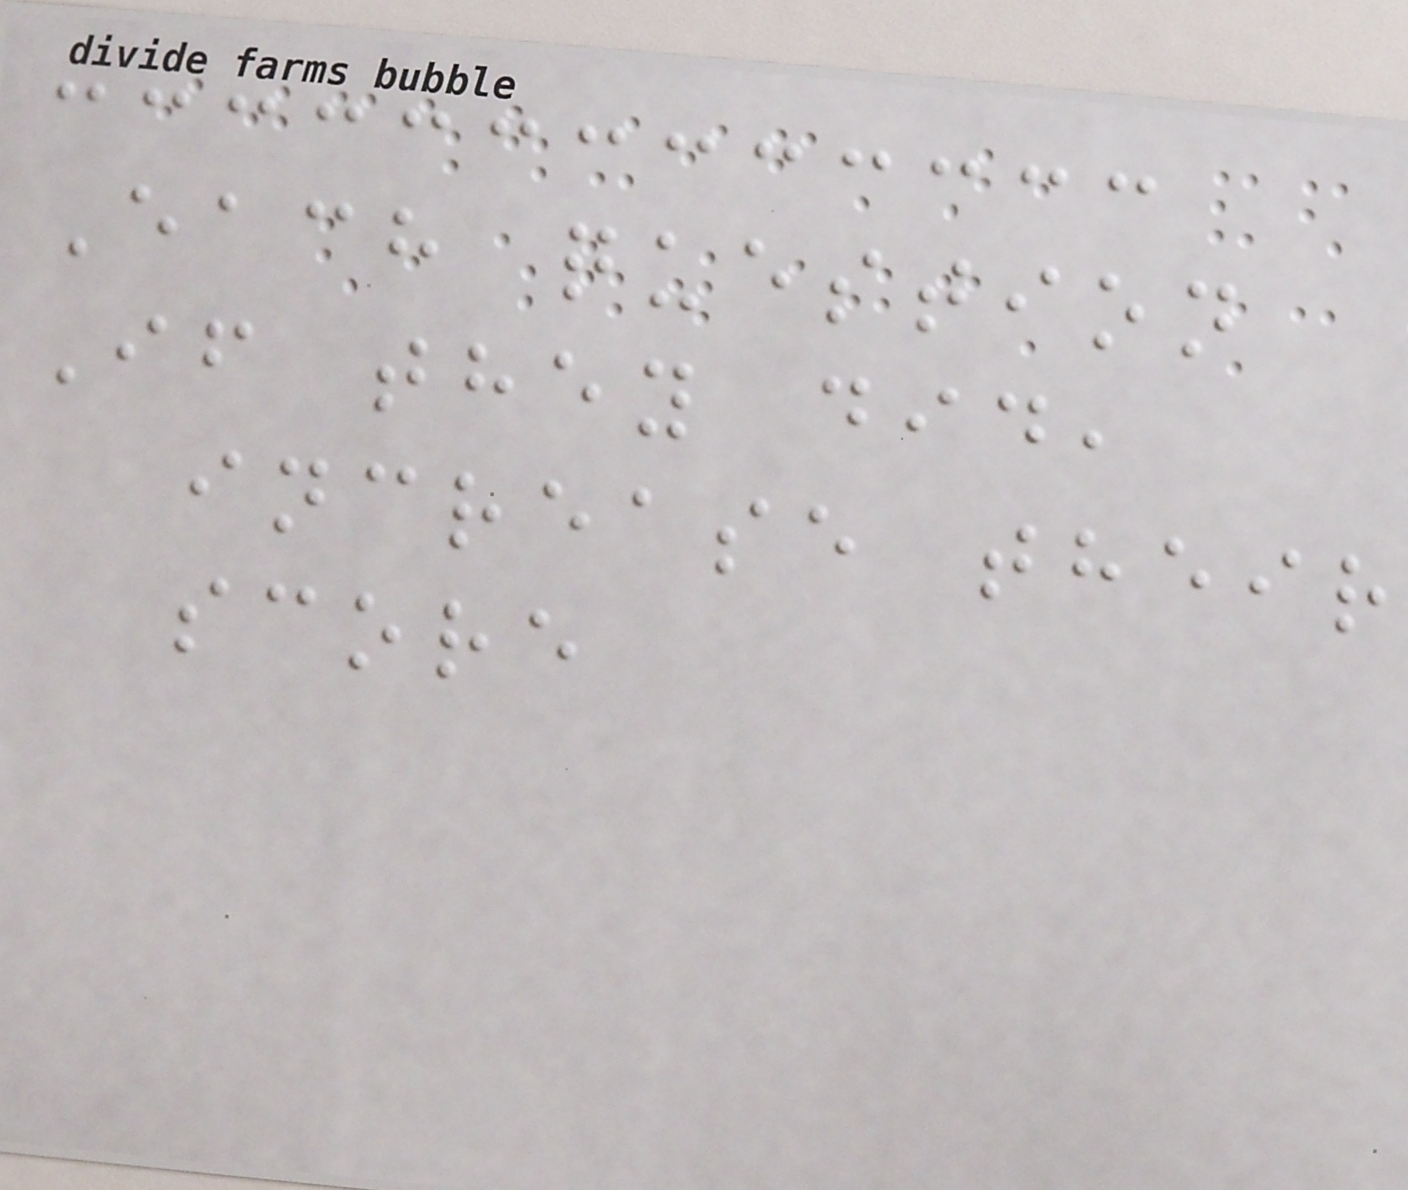Each question
If they did,
increase their
score
